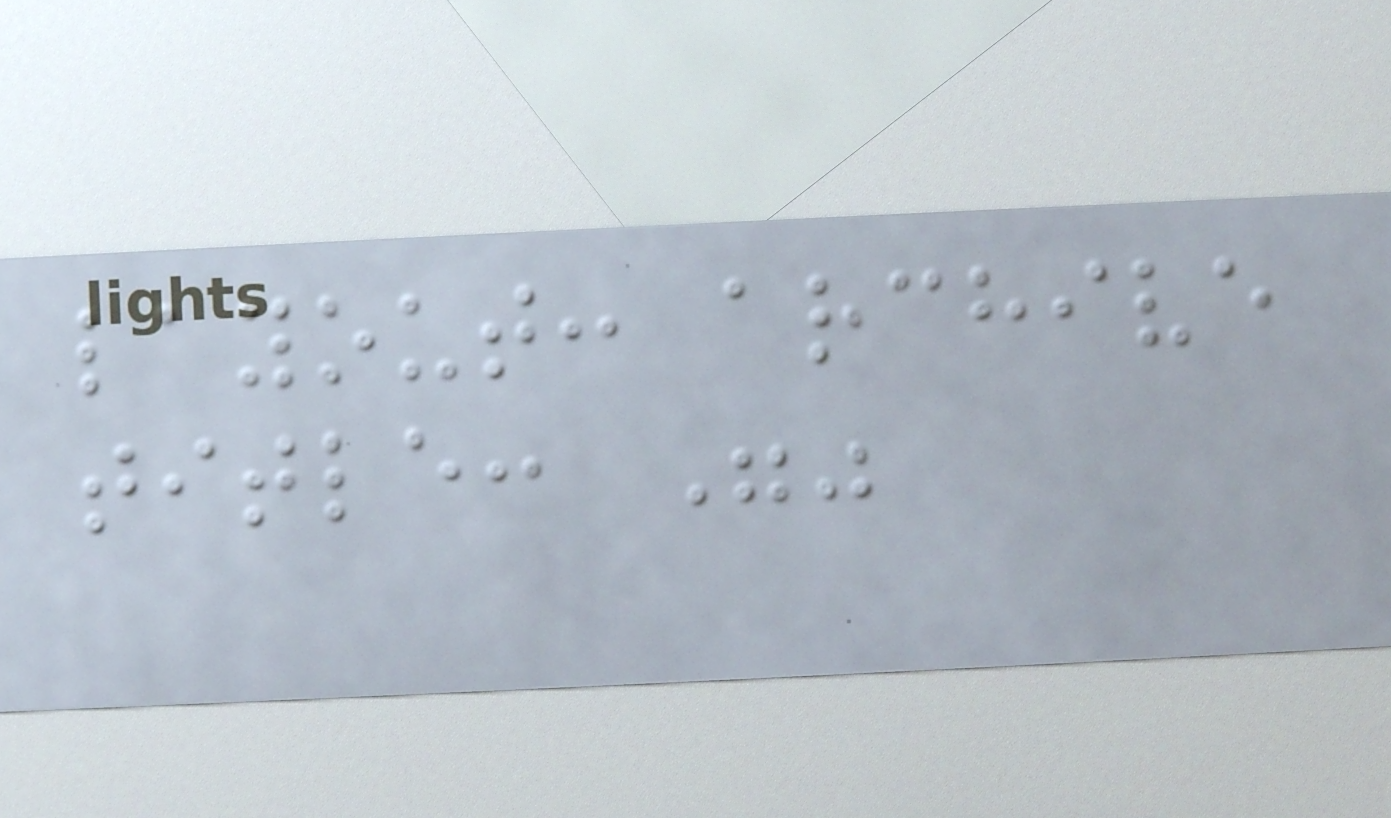layout: archive
title: ""
